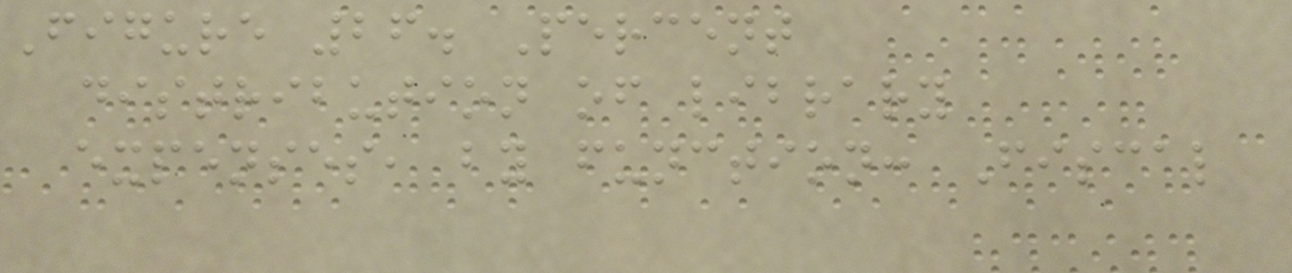Figure 26. Percent
distribution of library
expenses, by function: Fiscal
